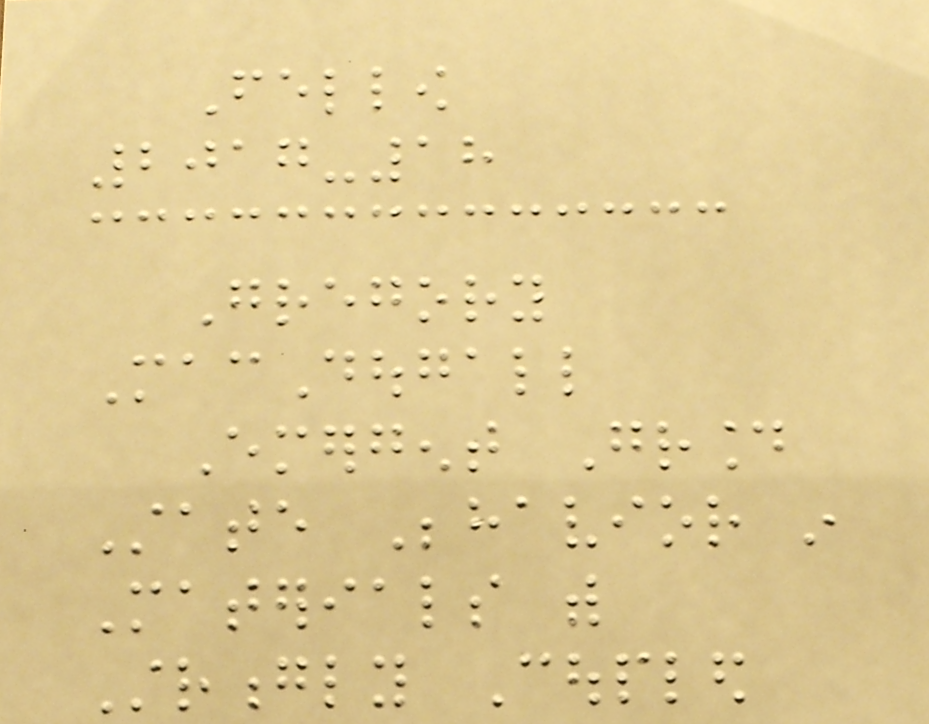Fellow
2017-18
Gregory
MacDougall
Emergent Ground
State Behavior in
Materials with
Strongly Coupled
